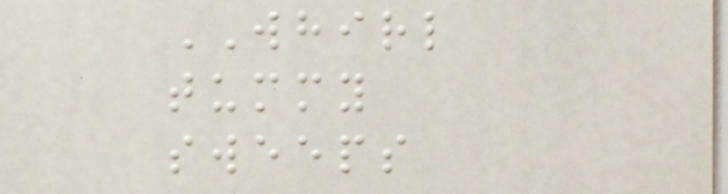WHIRL
tummy
sweeps
